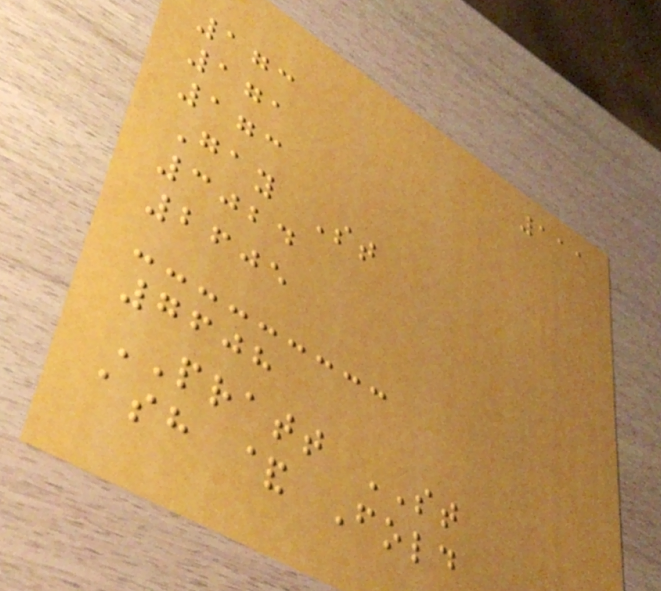111
173
171
173
Gay St
3024
2605
7608
PRATT ST
ash & Fold
